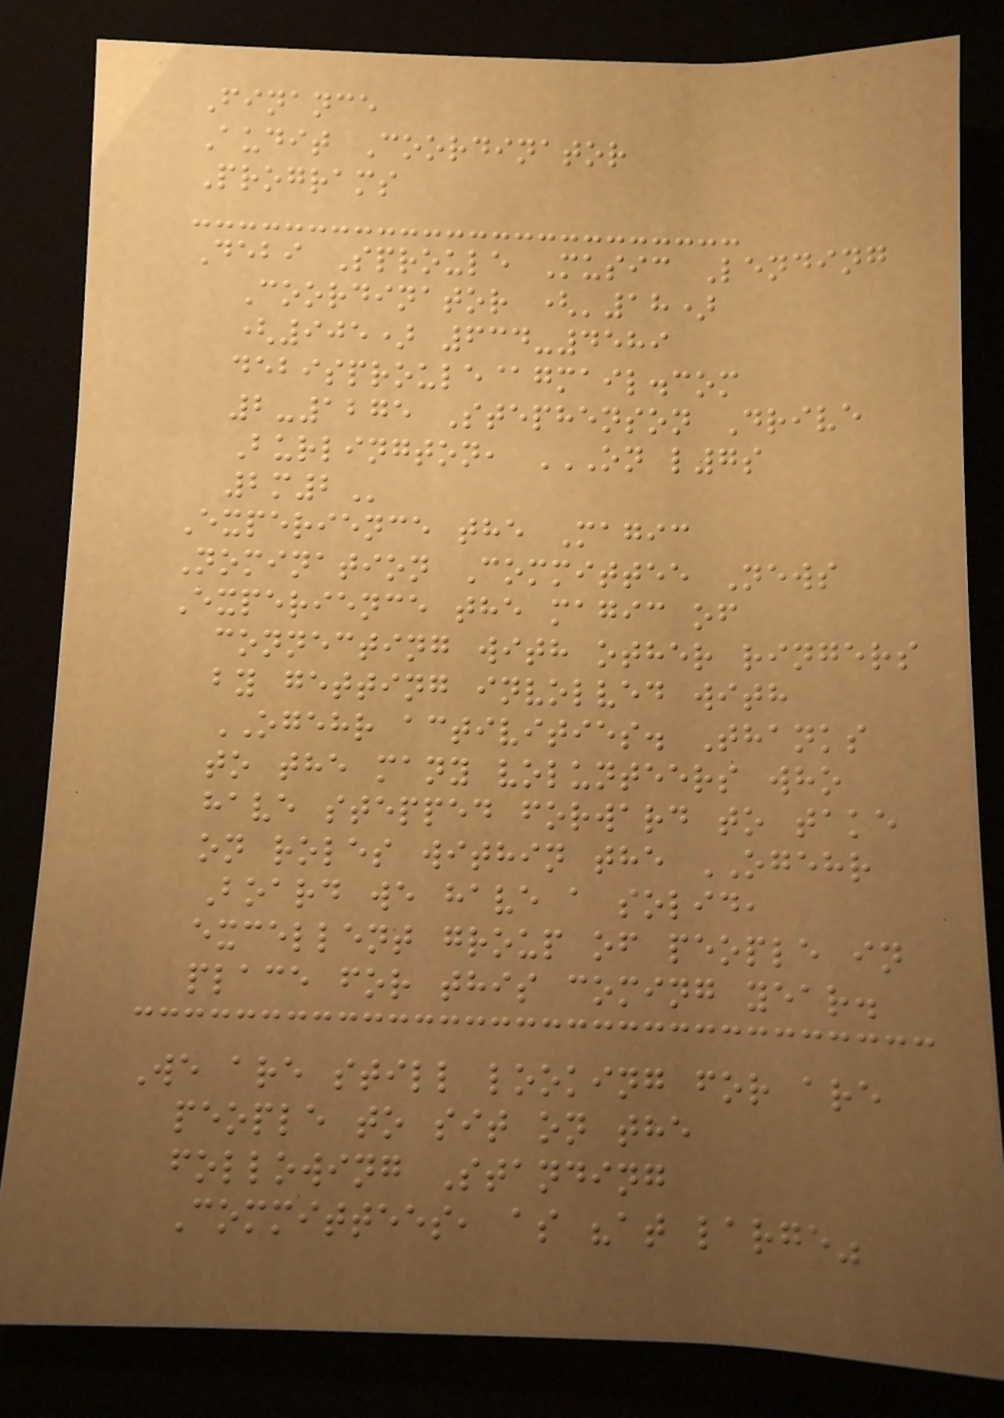Finance
Audit Coordinator
Programs
Debi Sproule Music Lending
Coordinator ('18)
(905) 634-4589
debisproule@gmail.com
2-1275 Stephenson Drive
Burlington, ON L7S
2M2
Experience the Magic
Nomination Committee News
Experience the magic of
connecting with other ringers
by getting involved with
OGEHR activities. Thanks
to the many volunteers who
have stepped forward to take
on roles within the OGEHR
Board we have a solid,
excellent group of people in
place for this coming year.
We are still looking for are
people to sit on the
following Standing
Committees, as "at large"
